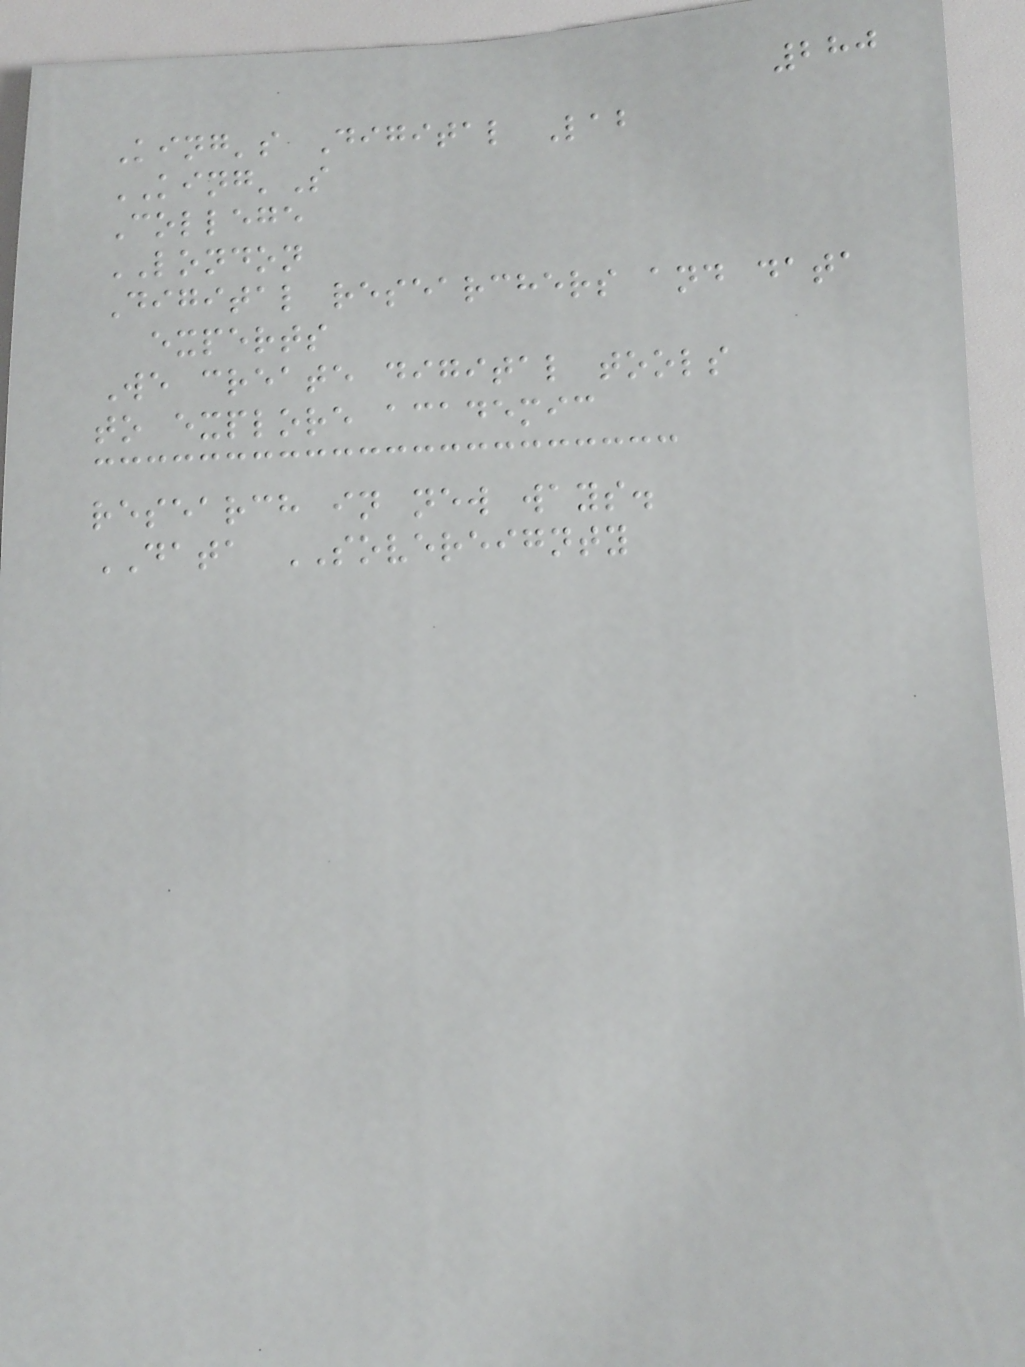280
King's Digital Lab
KING'S
College
LONDON
Digital researchers and data
experts
We create digital tools
to explore academic
research in new ways.
DATA SOVEREIGNTY
